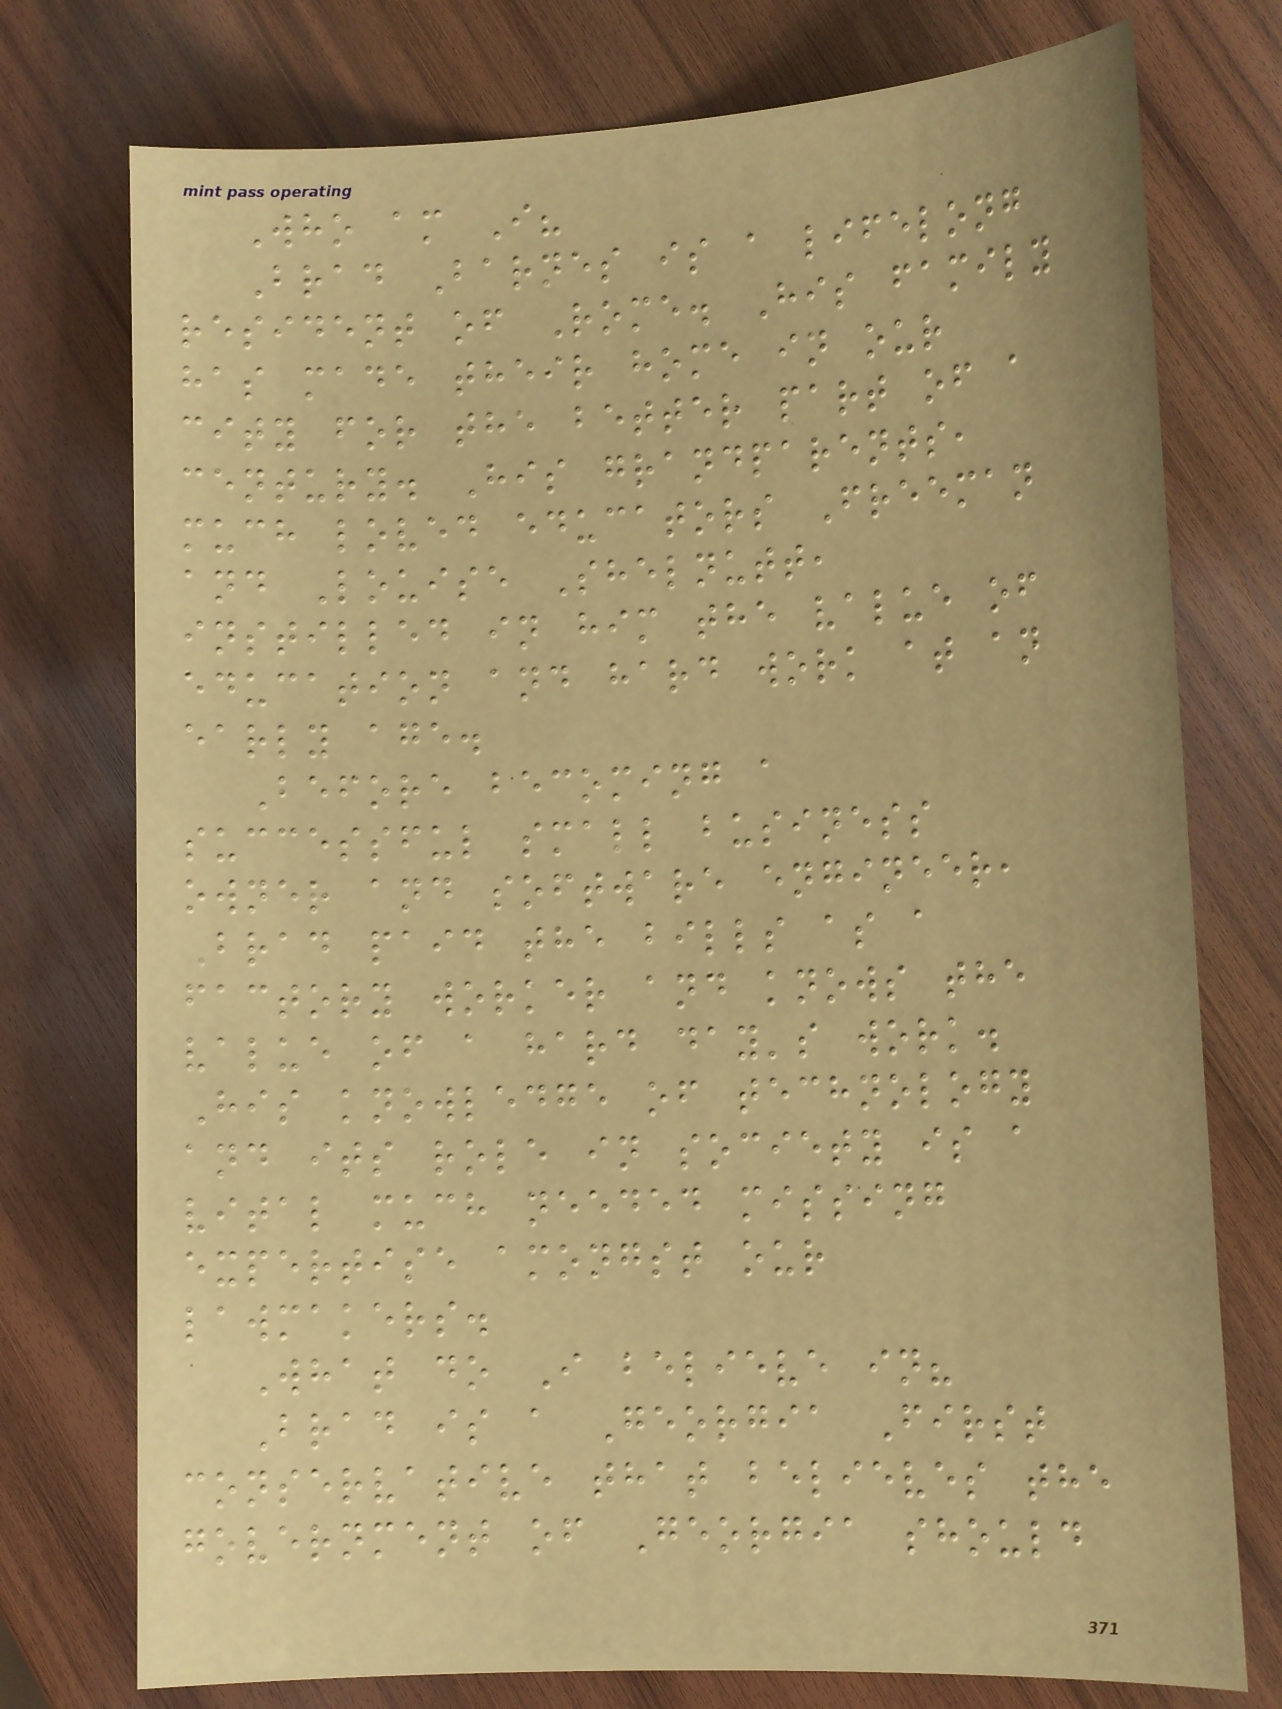Who am I?
Brad Barnes is a lifelong
resident of Rome. His family
has made their home in our
city for the better part of a
century. His grandparents,
much loved educators Freeman
and Louise Shelnutt,
instilled in him the value of
education and hard work at an
early age.
Before becoming a
successful small business
owner and software engineer,
Brad paid the bills as a
factory worker and knows the
value of a hard day's work.
His knowledge of technology
and its role in society is a
vital much needed missing
expertise amongst our
lawmakers.
What do I believe in?
Brad is a Georgia First
conservative that believes the
government of Georgia should
